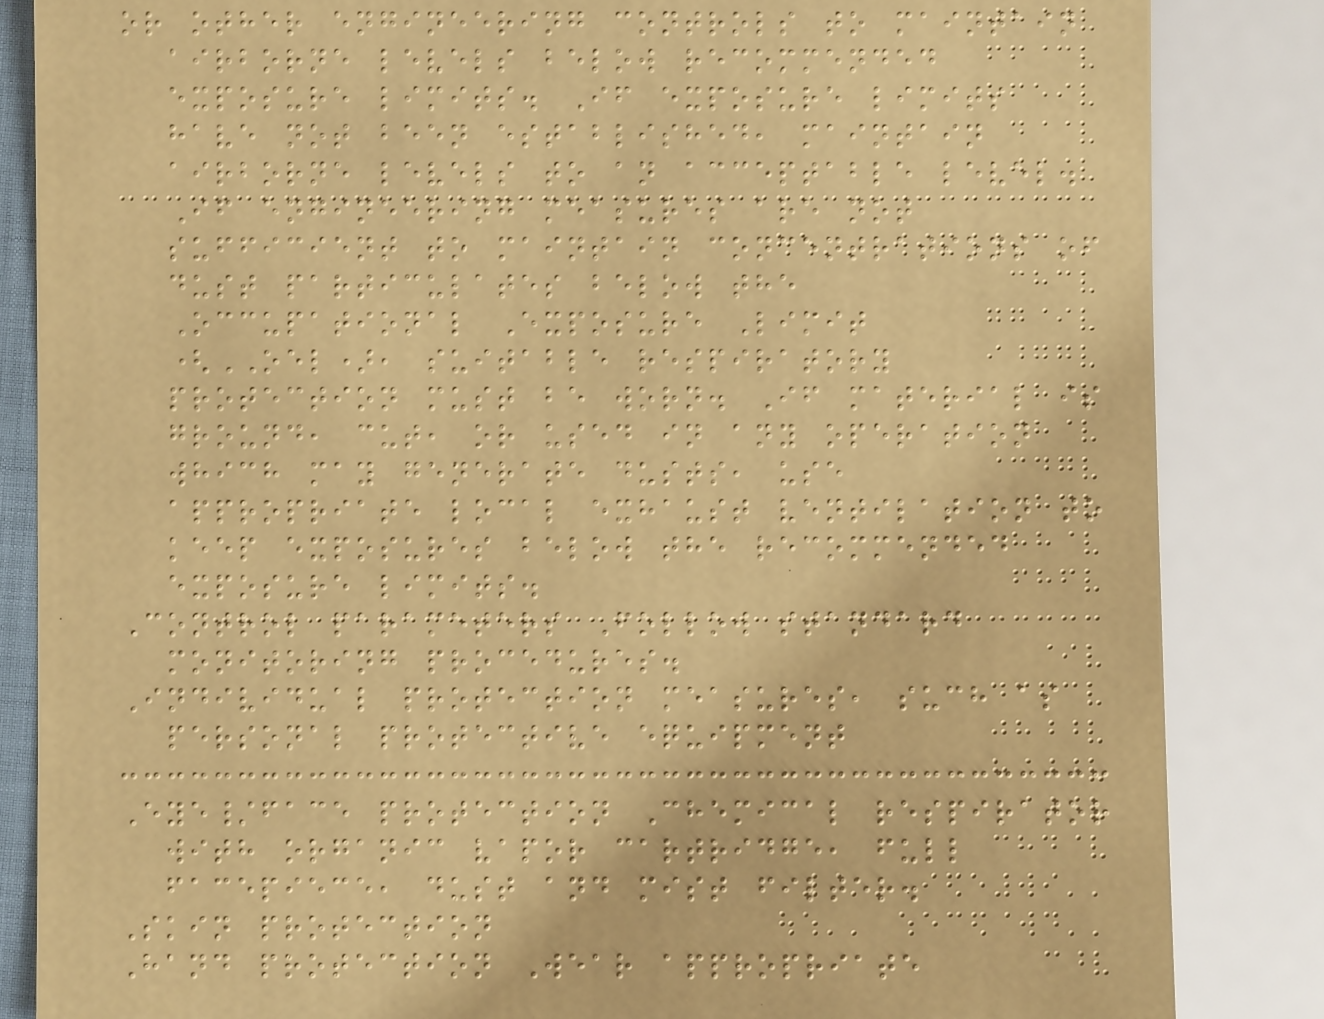or other engineering controls to maintain
airborne levels below recommended
exposure limits. If exposure limits
have not been established, maintain
airborne levels to an acceptable level.
If engineering measures are not
sufficient to maintain concentrations of
dust particulates below the
Occupational Exposure Limit
(OEL), suitable respiratory
protection must be worn. If material is
ground, cut, or used in any operation
which may generate dusts, use
appropriate local exhaust ventilation to
keep exposures below the recommended
exposure limits.
Control parameters Follow standard
monitoring procedures.
Individual protection measures, such as
personal protective equipment
Eye/face protection Chemical respirator
with organic vapor cartridge, full
facepiece, dust and mist filter.
Skin protection
Hand protection Wear appropriate
